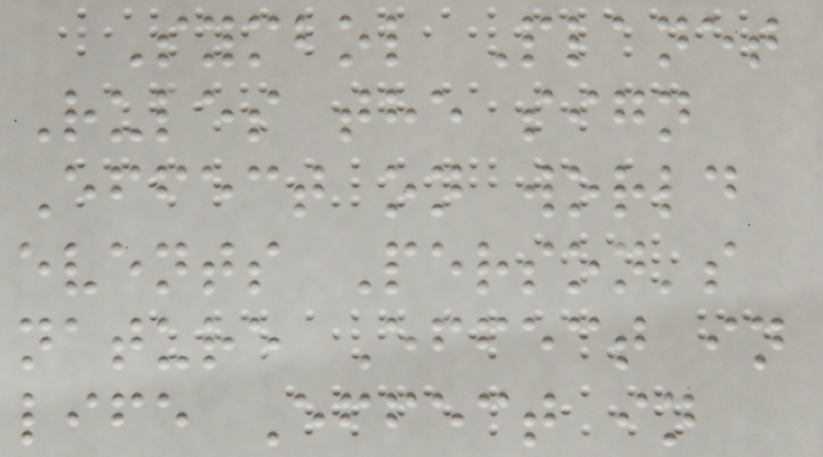Symbol Planet
Rules the sign
Effect on world
events Person's
nature Effect in
life Effect in
